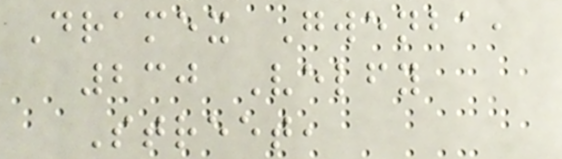Dramex Gwenba,
230 Velfy
Street,
